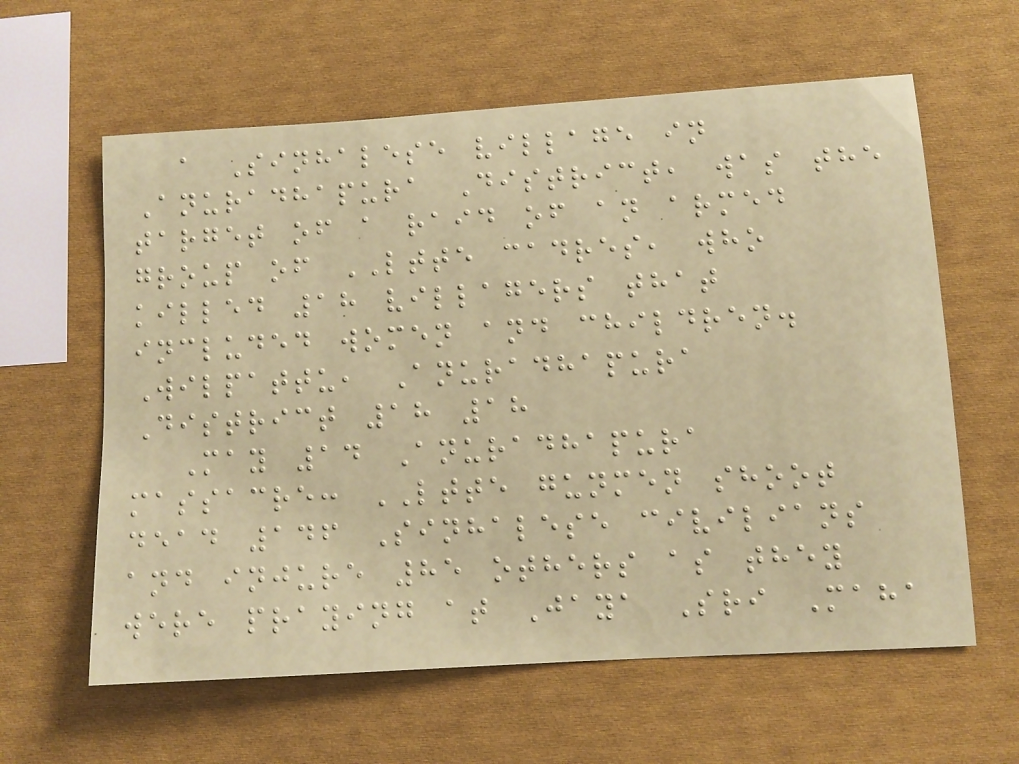a Sinhalese village in
Anuradhapura District, was the
target of a raid of an armed
group of LTTE cadres, who
killed 18 villagers that
included women and children.
Wilpattu, Anuradhapura
District 18 18
May 14 Anuradhapura
massacre: LTTE gunmen shoot
dead 146 Sinhalese civilians
and injure 85 others as they
were praying at Jaya Sri Maha
